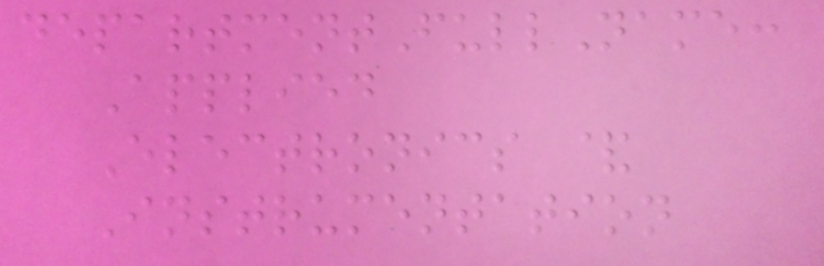departmentFullName:
Applied
Electronics &
Instrumentation
